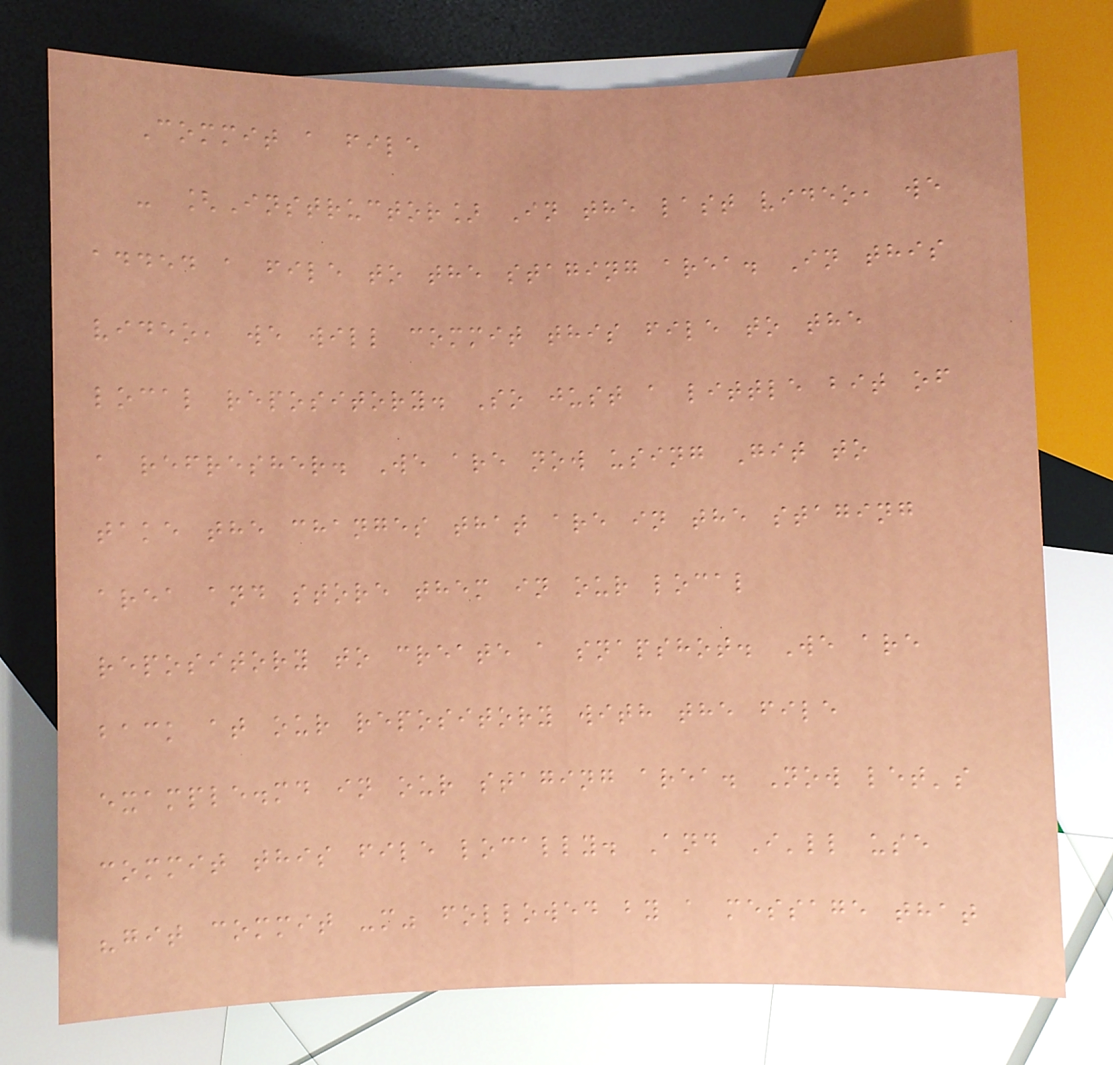Commit a file
- [Instructor] In the last video, we
added a file to the staging area. In this
video, we will commit this file to the
local repository. So just a little bit of
a refresher. We are now using Git to
take the changes that are in the staging
area and store them in our local
repository to create a snapshot. We are
back at our repository with the file
example.md in our staging area. Now let's
commit this file locally. And I'll use
"git commit -m" followed by a message that
